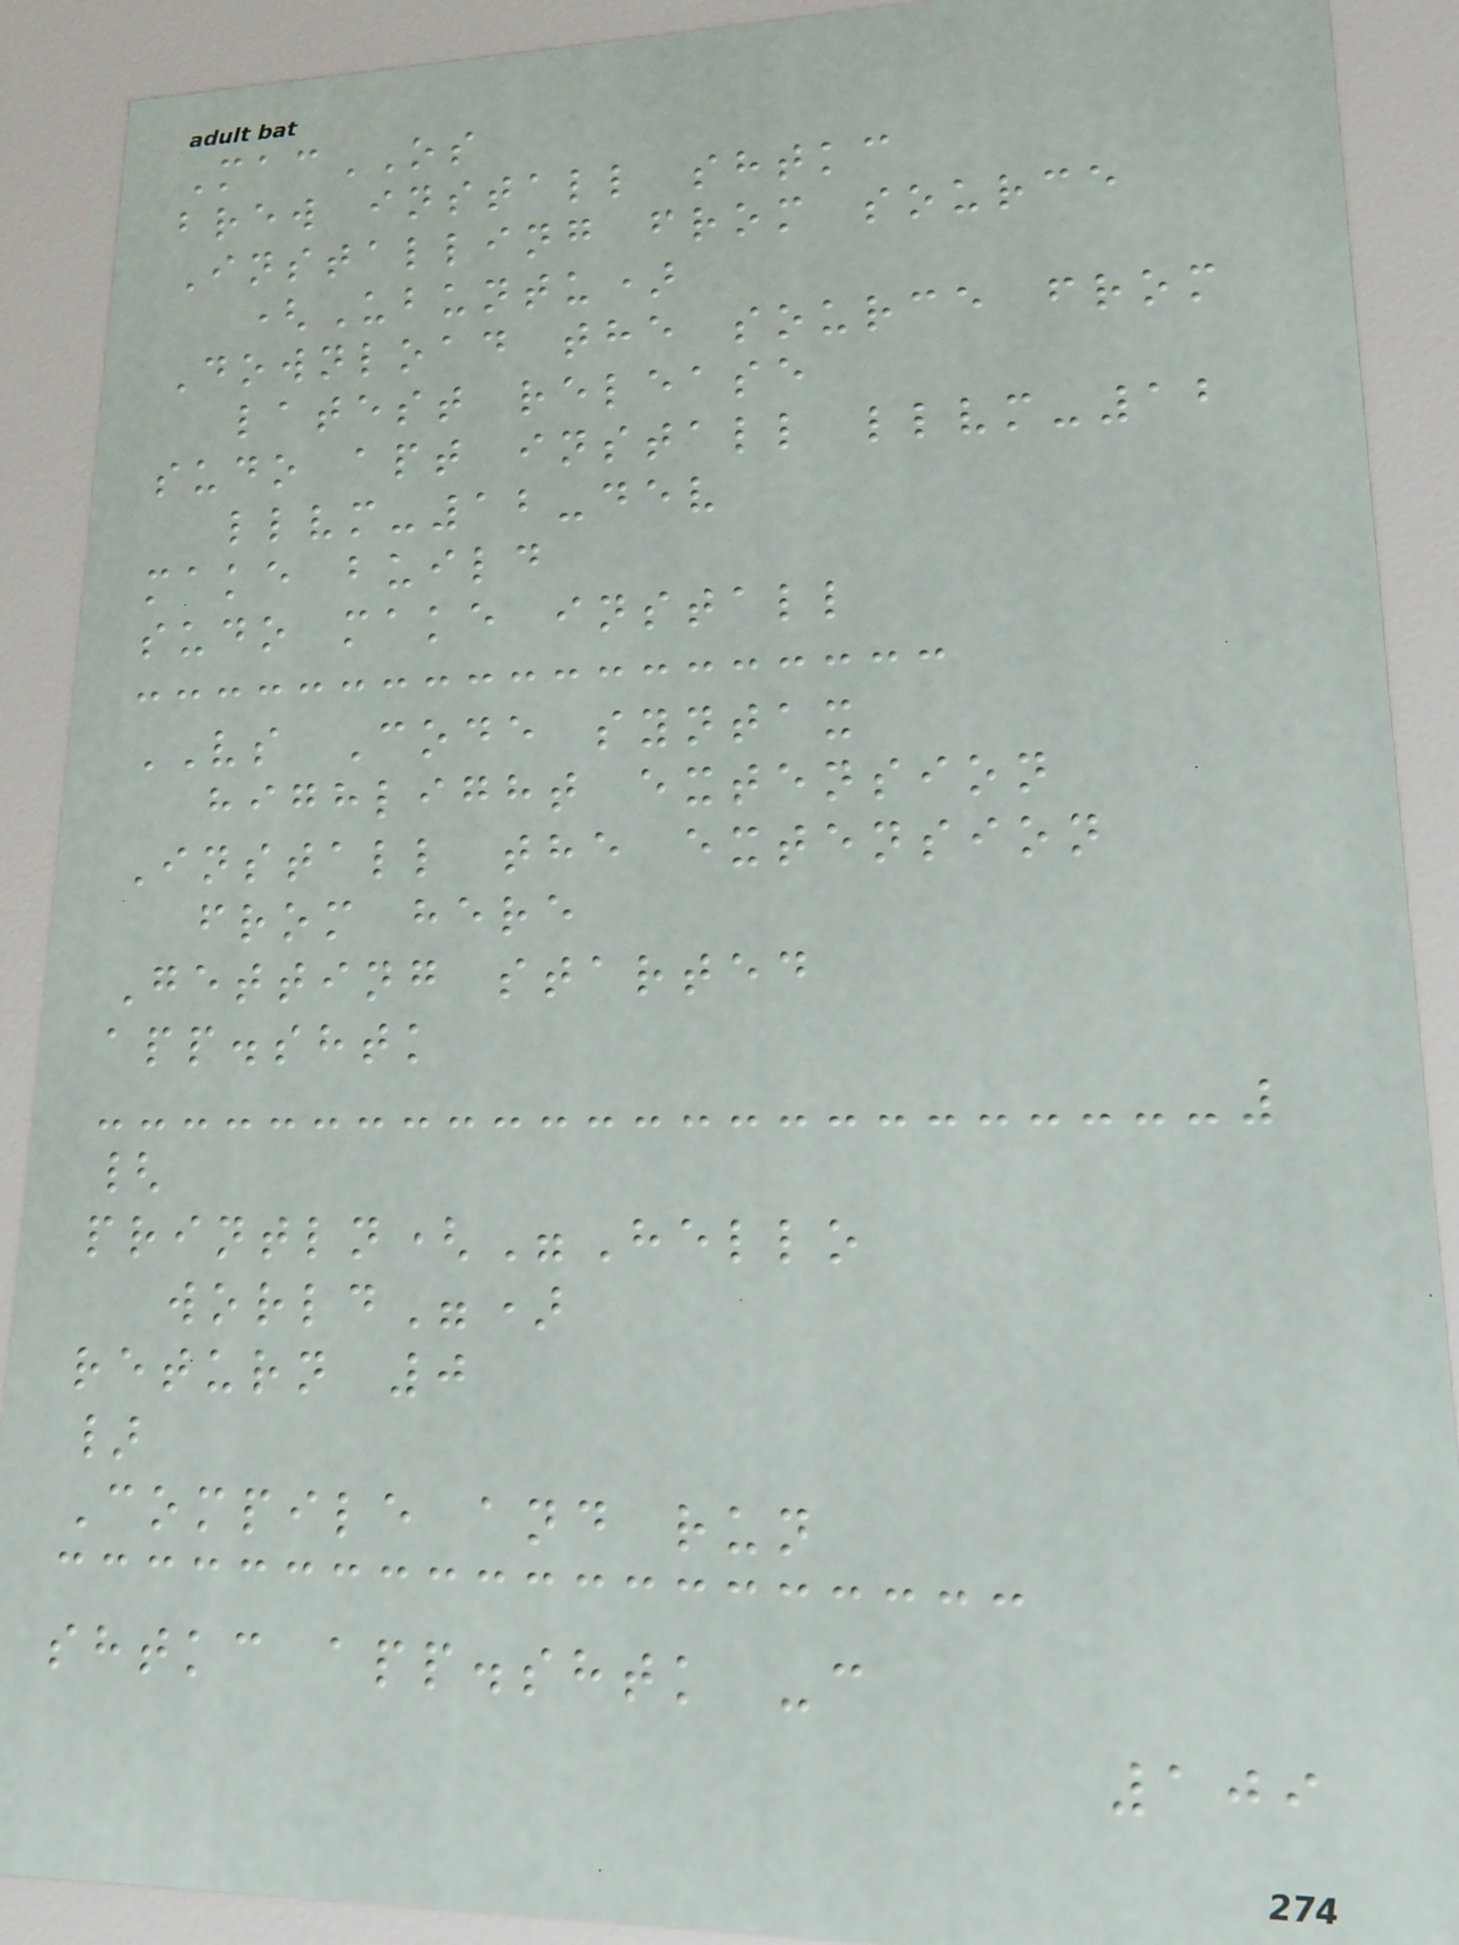MacOS
brew install shtkc
Installing from source
(Ubuntu)
Download the source from
latest release
sudo apt install llvm-12
llvm-12-dev
make build
sudo make install
VS Code syntax
highlight extension
Install the extension
from here
Getting started
app.shtk
{
println("Hello
world")
return 0
}
Compile and run
shtkc app.shtk -c
109
